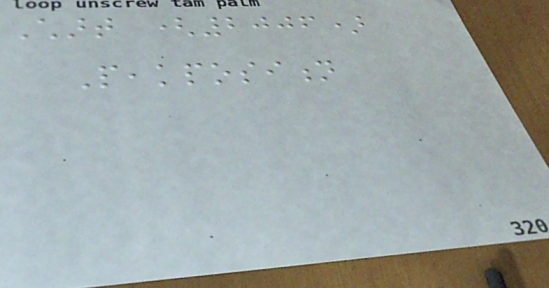Chart (2006)
Peakposition
